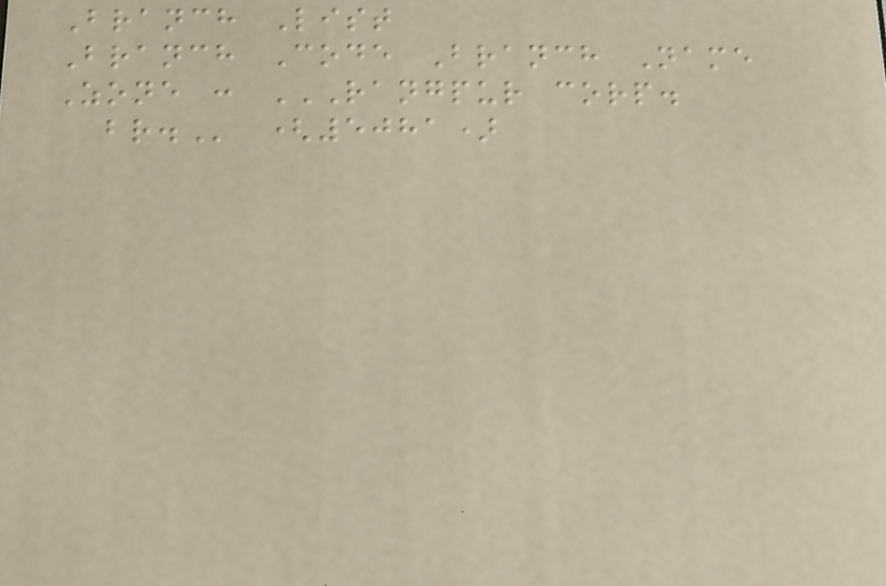Branch List
Branch Code Branch Name
Zone : RANGPUR CORP.
BR. (5081)
